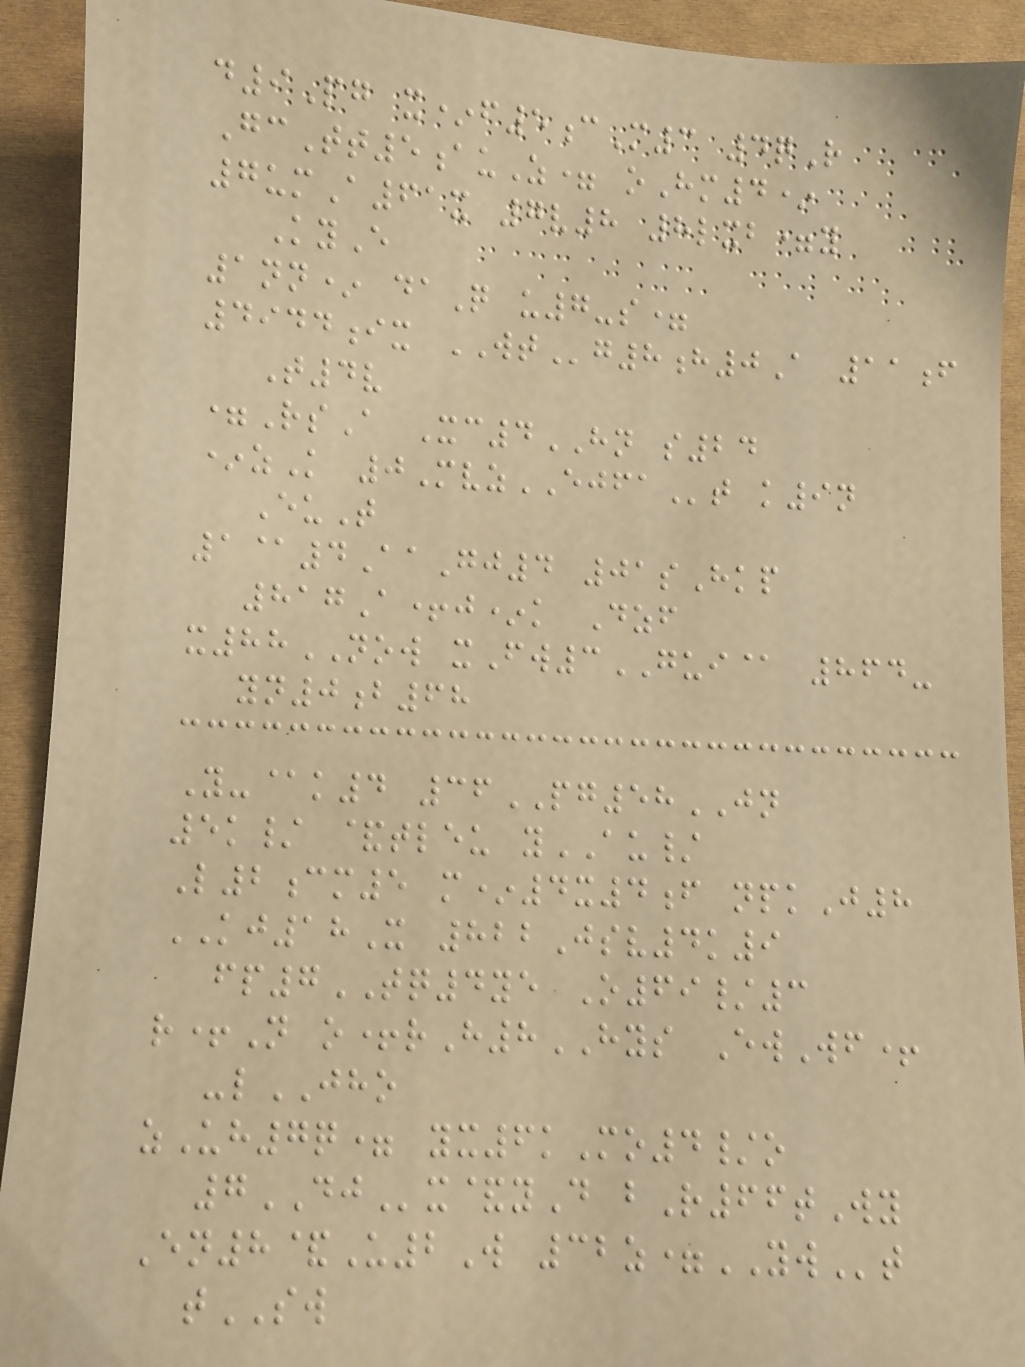d9Pg x*f5cM3 4qR
GcTt5auZ= oHm4*
7umA61x 7v8 8lxb=y
KyE
1nn* daQ u7-s=
4944ix WTg8h0A 11f
T4v
=RsA Xc4HN s24
*zK 0MvzEJFAt k9n
EuT
1@4AaGj4 01sHkp
817A+j*k Dzf
x88NOW xFw3GUI@ 864-
yn0b68
Y-@k4 36PG58JN
5k/ &tleu yAU/
L2cm5 m*4x4f npkJ8
KJ18X 822Jsv4k9
fp7TQ4ye O69/3
r+N o+rH8HYS EwWf+
-lJHO
zUh7q= yx6kMo4/o
7DJx&yD bR66tWy
En8&U2W 32z=YWt
tSW
